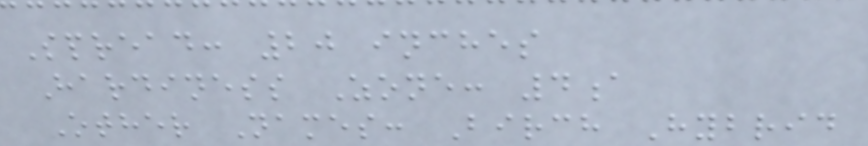Spread: 20 inches
Hardiness Zone: 4a
Other Names: Birch Hybrid
